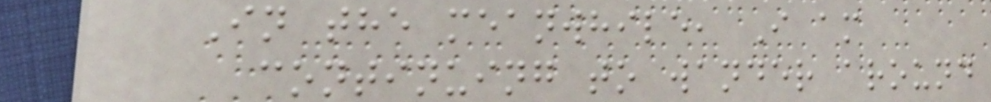In the meanwhile, I am
continuing to wander around
